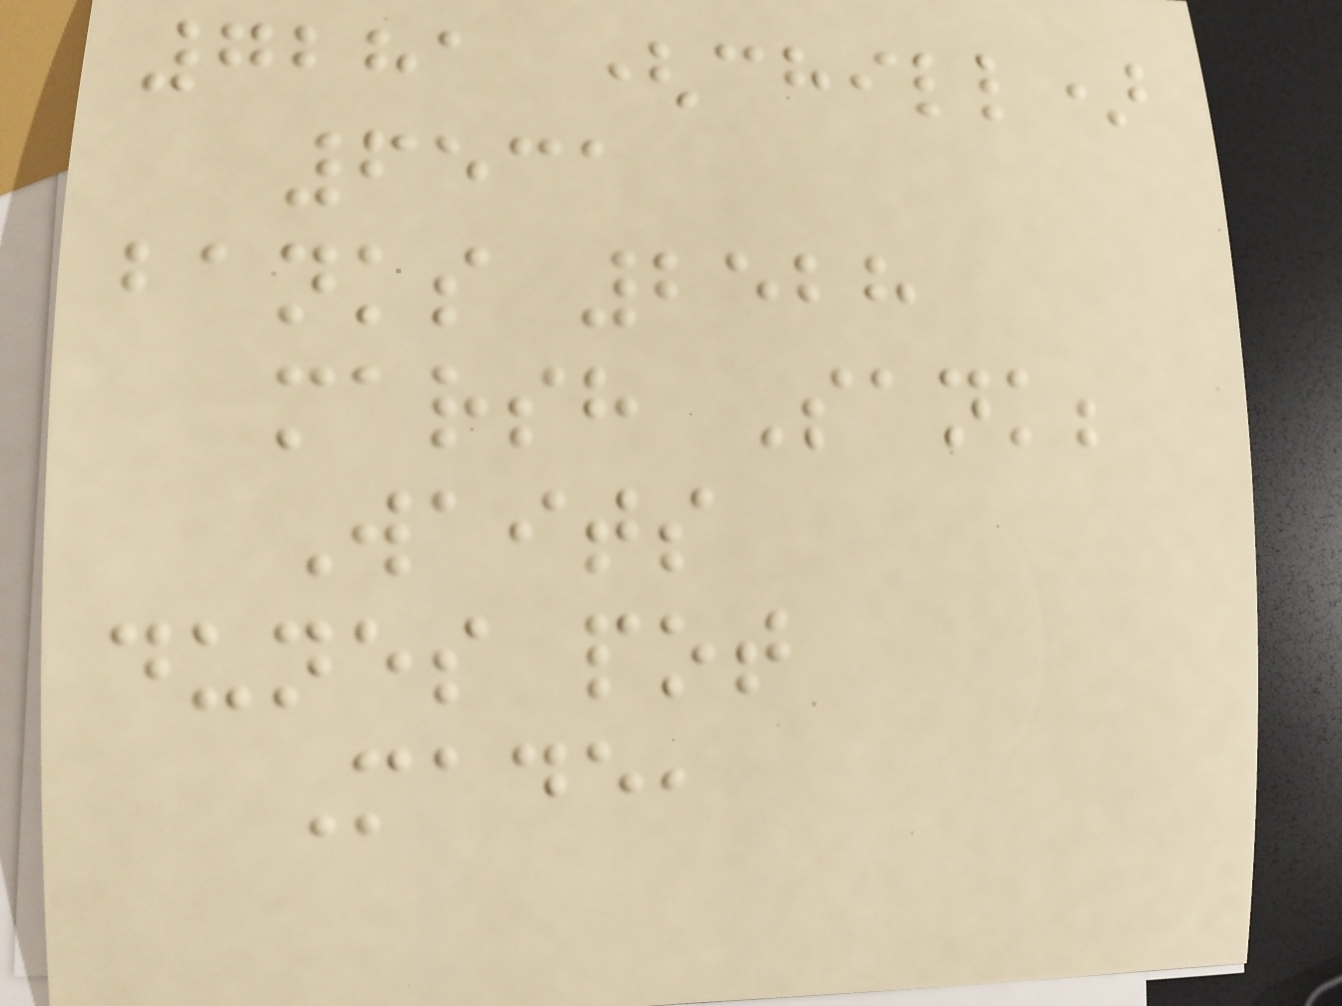7281 (chill)
6531
banks 2528
marsh Sank;
Waits
dunes pot
Made,
